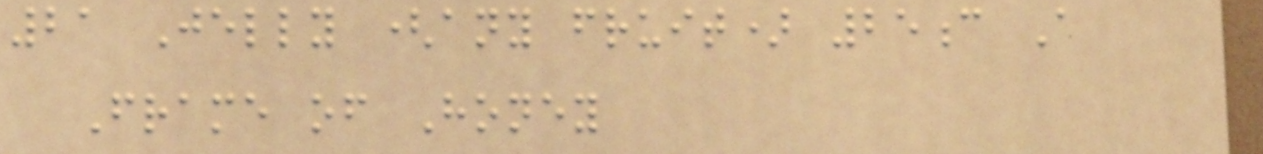21 Jelly (any fruit) 25c A
Frame of Honey
